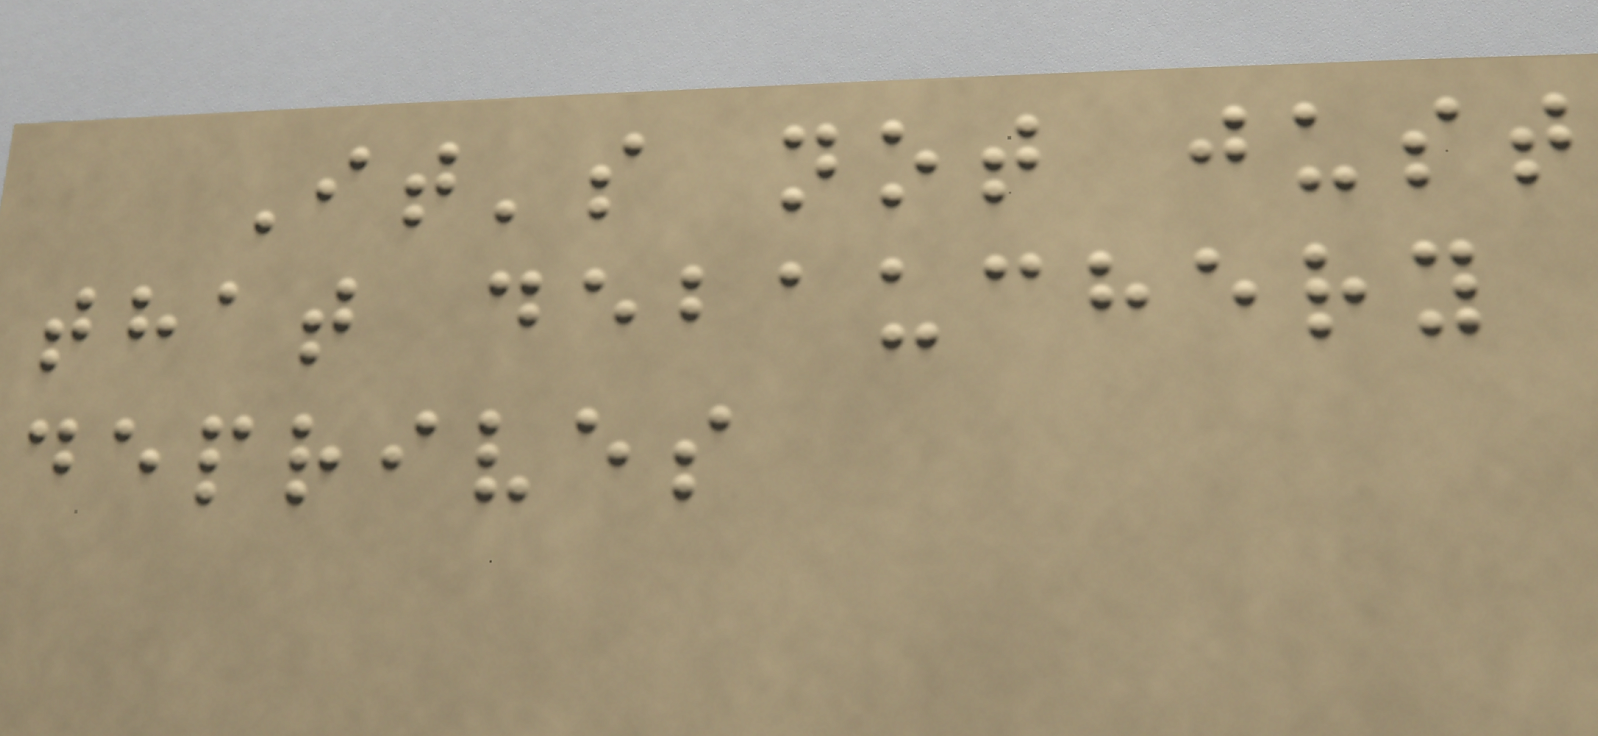It's not just
that debauchery
deprives
